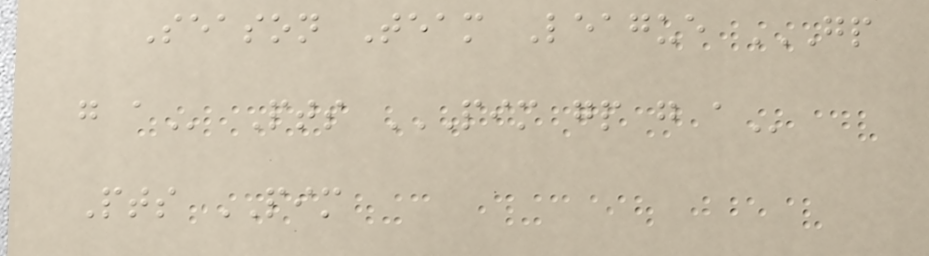Season Team League GP
G A Pts PIM GP G A
Pts PIM
